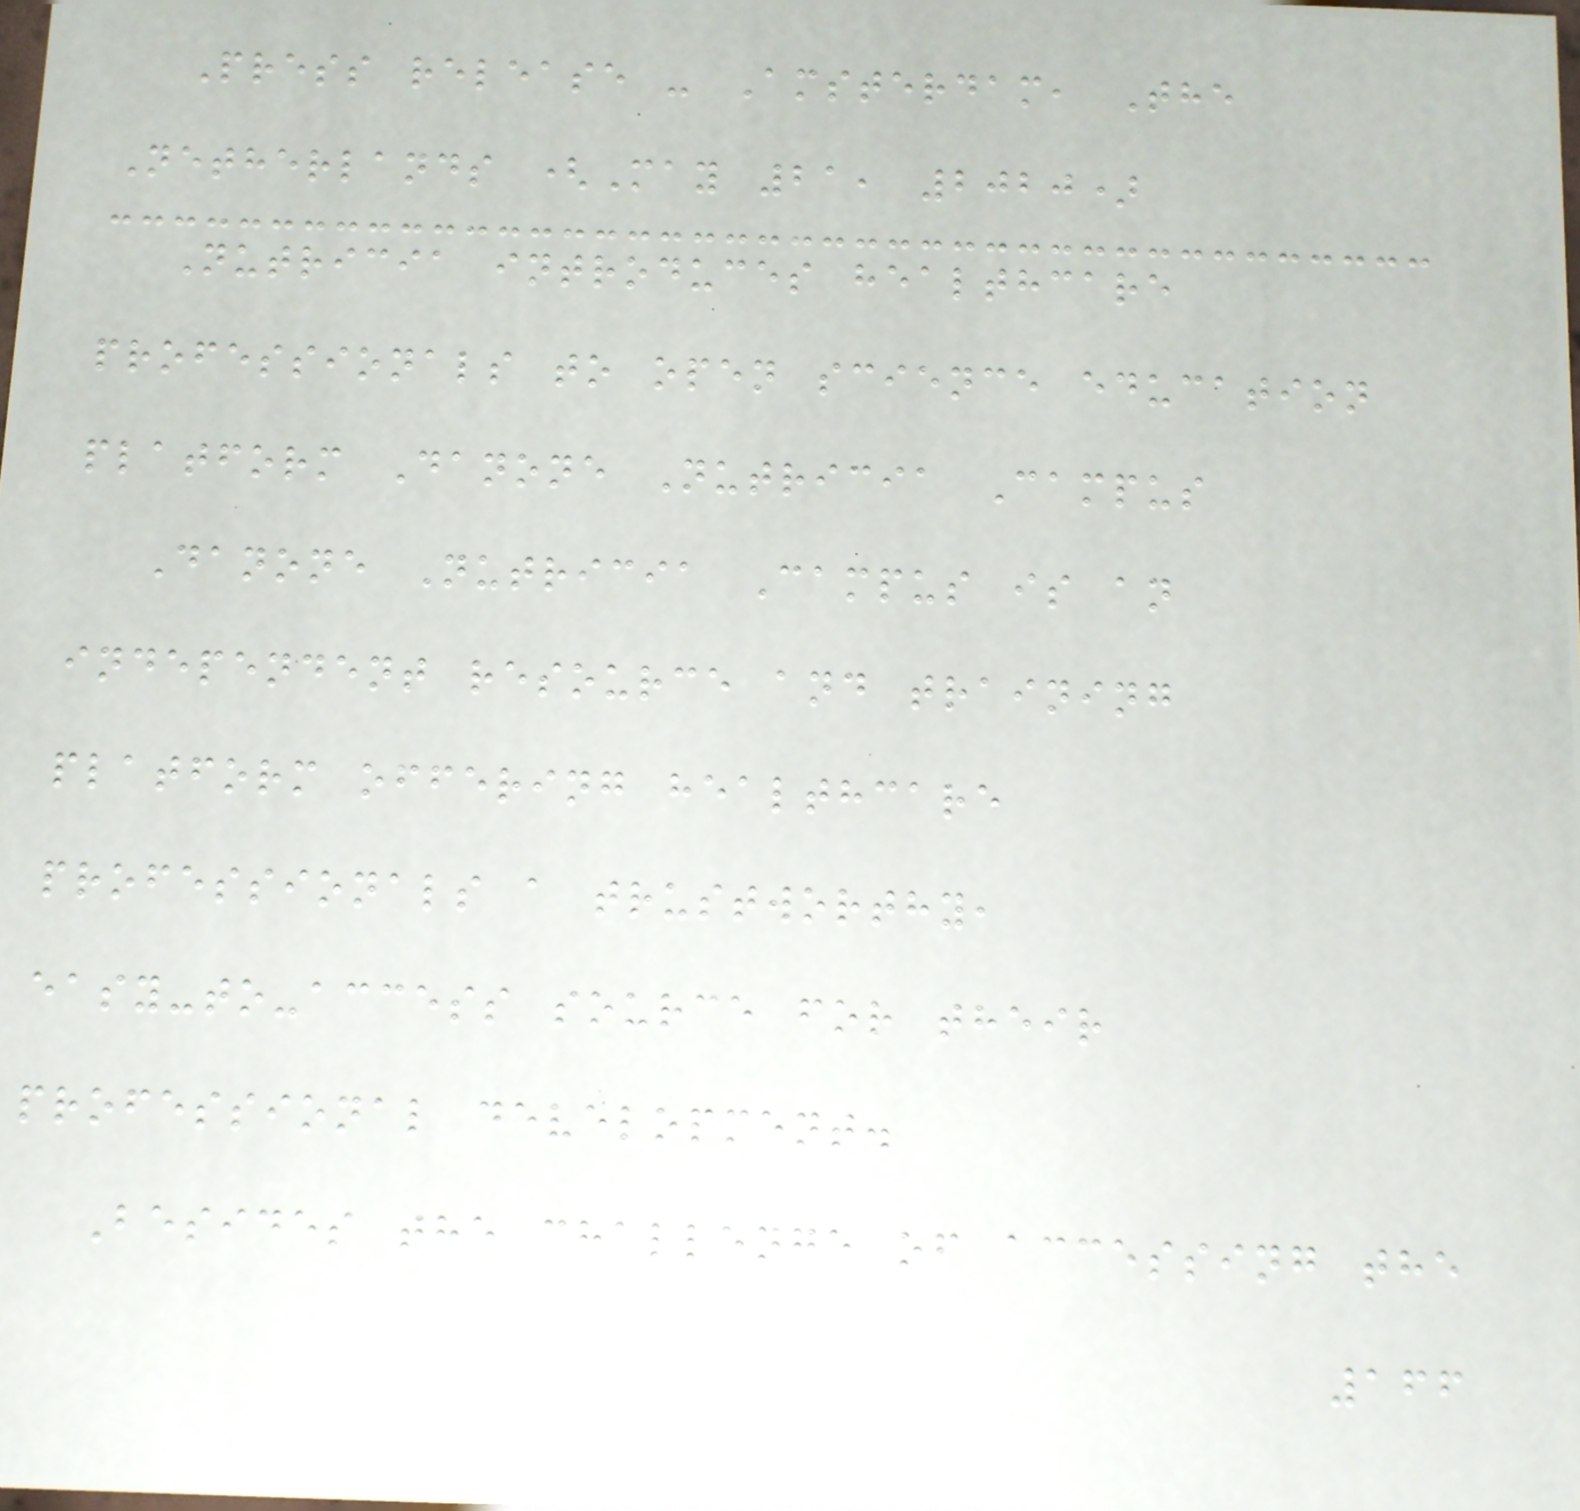Press release - Amsterdam, The
Netherlands (May 21, 2020)
Nutricia introduces healthcare
professionals to open science education
platform Danone Nutricia Campus
Danone Nutricia Campus is an
independent resource and training
platform offering healthcare
professionals a trustworthy,
easy-to-access source for their
professional development.
Besides the challenge of accessing the
166
